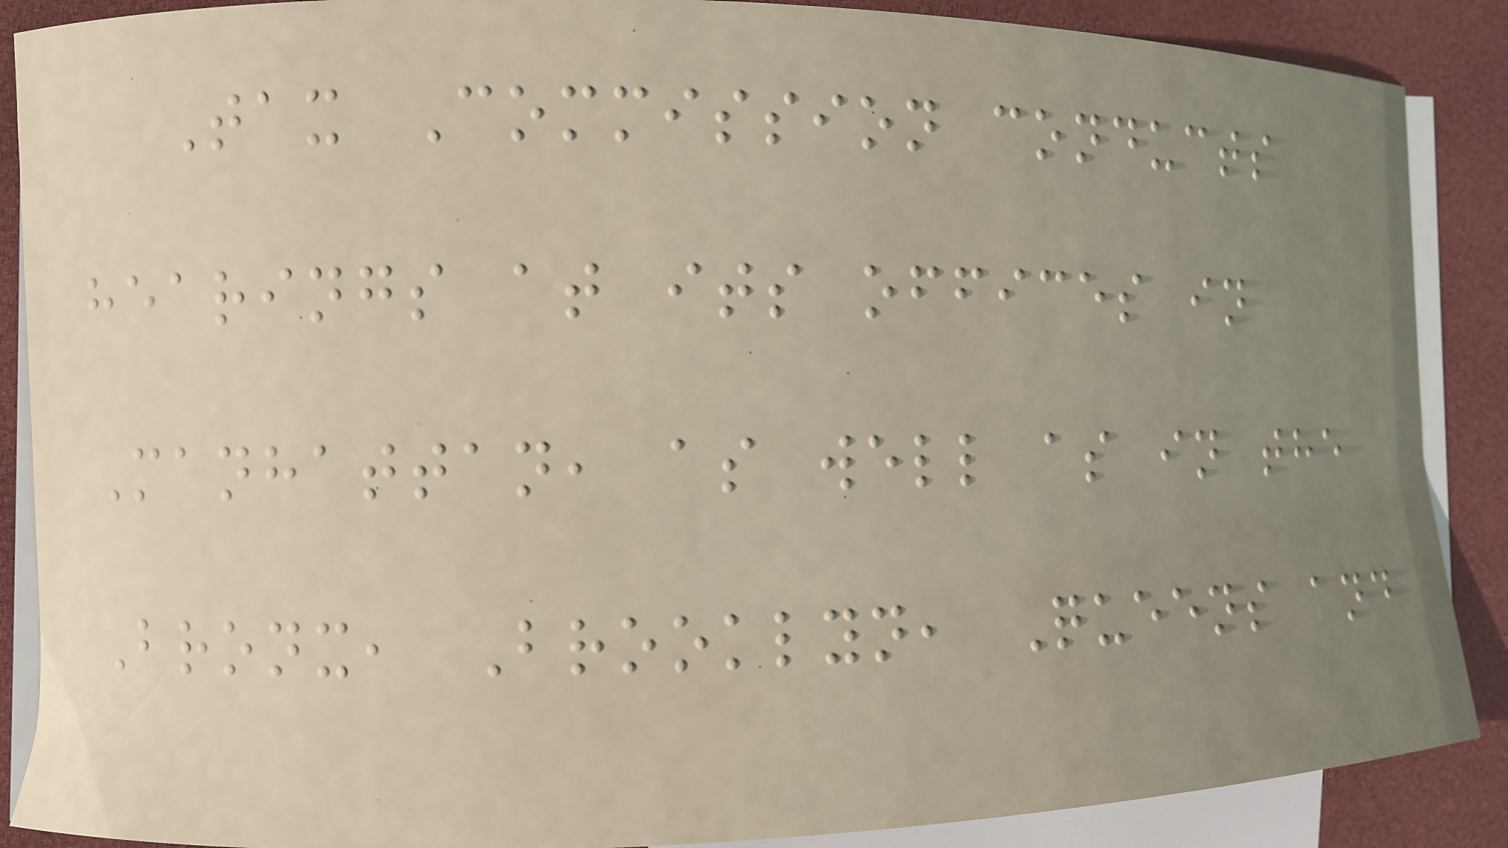Tax Commission conducts
hearings at its offices in
Manhattan, as well as in the
Bronx, Brooklyn, Queens and
